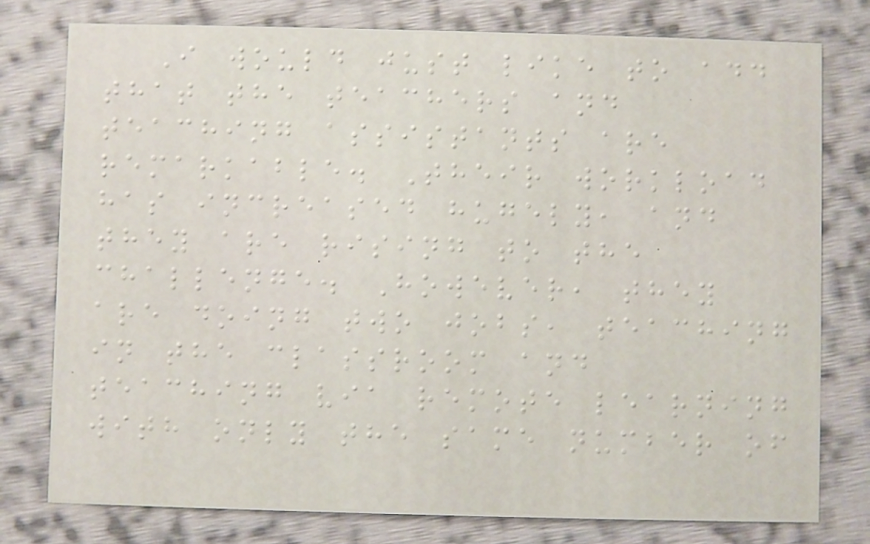I would just like to add
that the teachers and
teaching assistants are
remarkable. Their workload
has increased hugely, and
they are rising to the
challenge. However, they
are doing two jobs, teaching
in the classroom and
teaching via remote learning
with only the same number of
